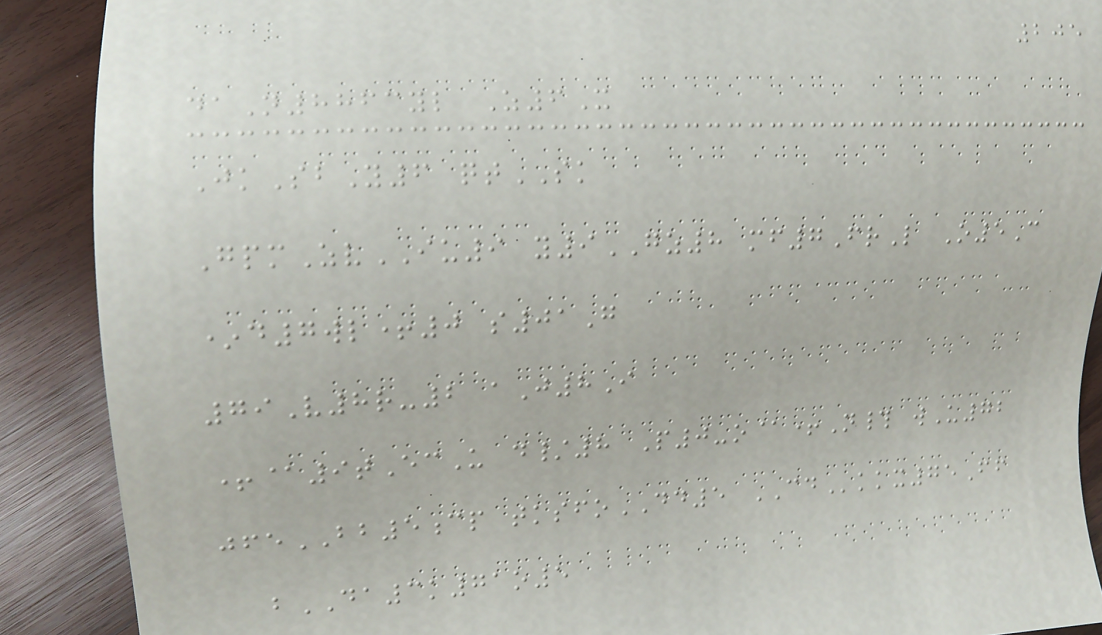205
daN8863yl Z6X
JkSbY6 qtSK
GpmZvIU9 y9GZ8 mf7FrL O5C
*d7wl+0 s01G
79V8r-2 aJ8I
+@9tEcU d/8 P0-o@+N# wU72
jfeBB5cp tksfoDD5 CDkkx75Ff
bDA3k71o5
